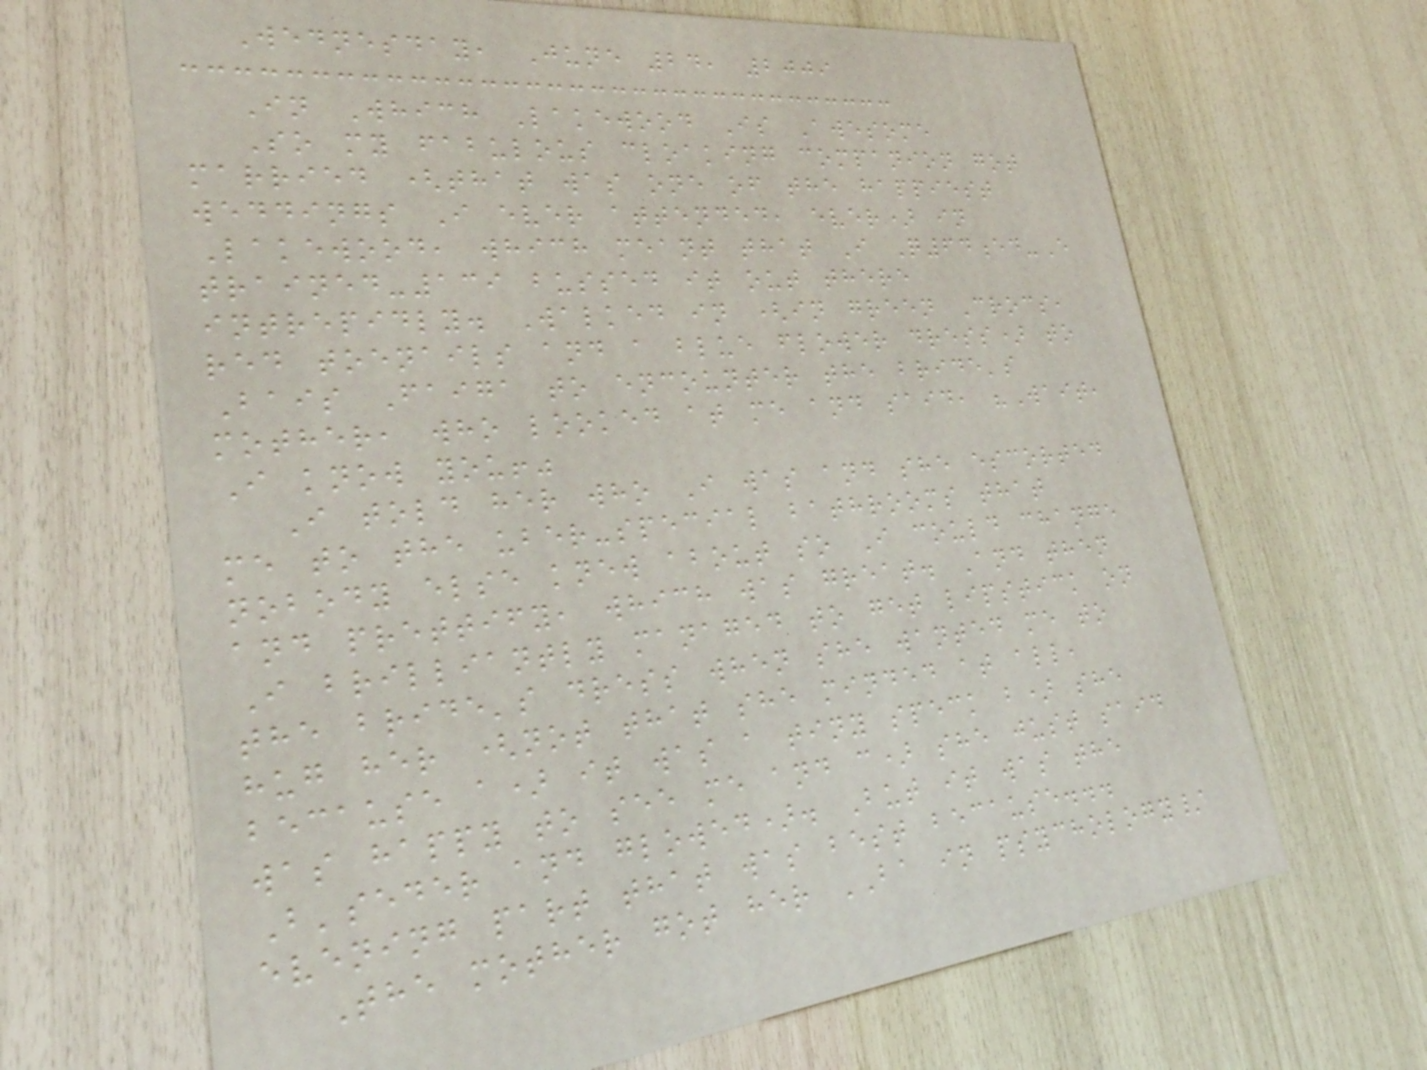Wednesday, June 24, 2009
In Which Lakewood Is Awesome
So my fabulous cloaking companion got
married (that was one of the happiest
weddings I ever attended, ever) in
Lakewood, which meant that I Q64ed-E
trained-139 bussed it out there
intrepidly. Walked in (in green Crocs,
red toenails and a blue flower dress) to
Bais Faiga to encounter the bride's
mother, who looked at me and said, "Wait,
I know you!"
I told her who I was and she escorted
me to the uber-special bathrooms that
nobody else knew about so I could change
and prettify, which was great. And then
I brilliantly managed to get lipstick on
the bride's dress when she wanted me to
hug her (not that she minded at all,
because a) it was a tiny speck b) she
was happy to see me and c) she just said
B'seder and glowed). But it was the
evening part that was best because...
The mother got her BA in psychology/
